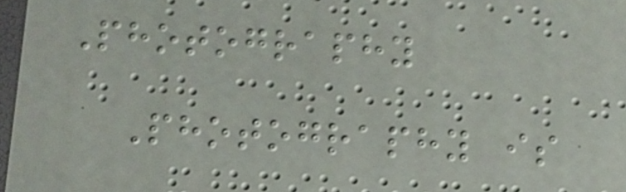Photography
Photography is
